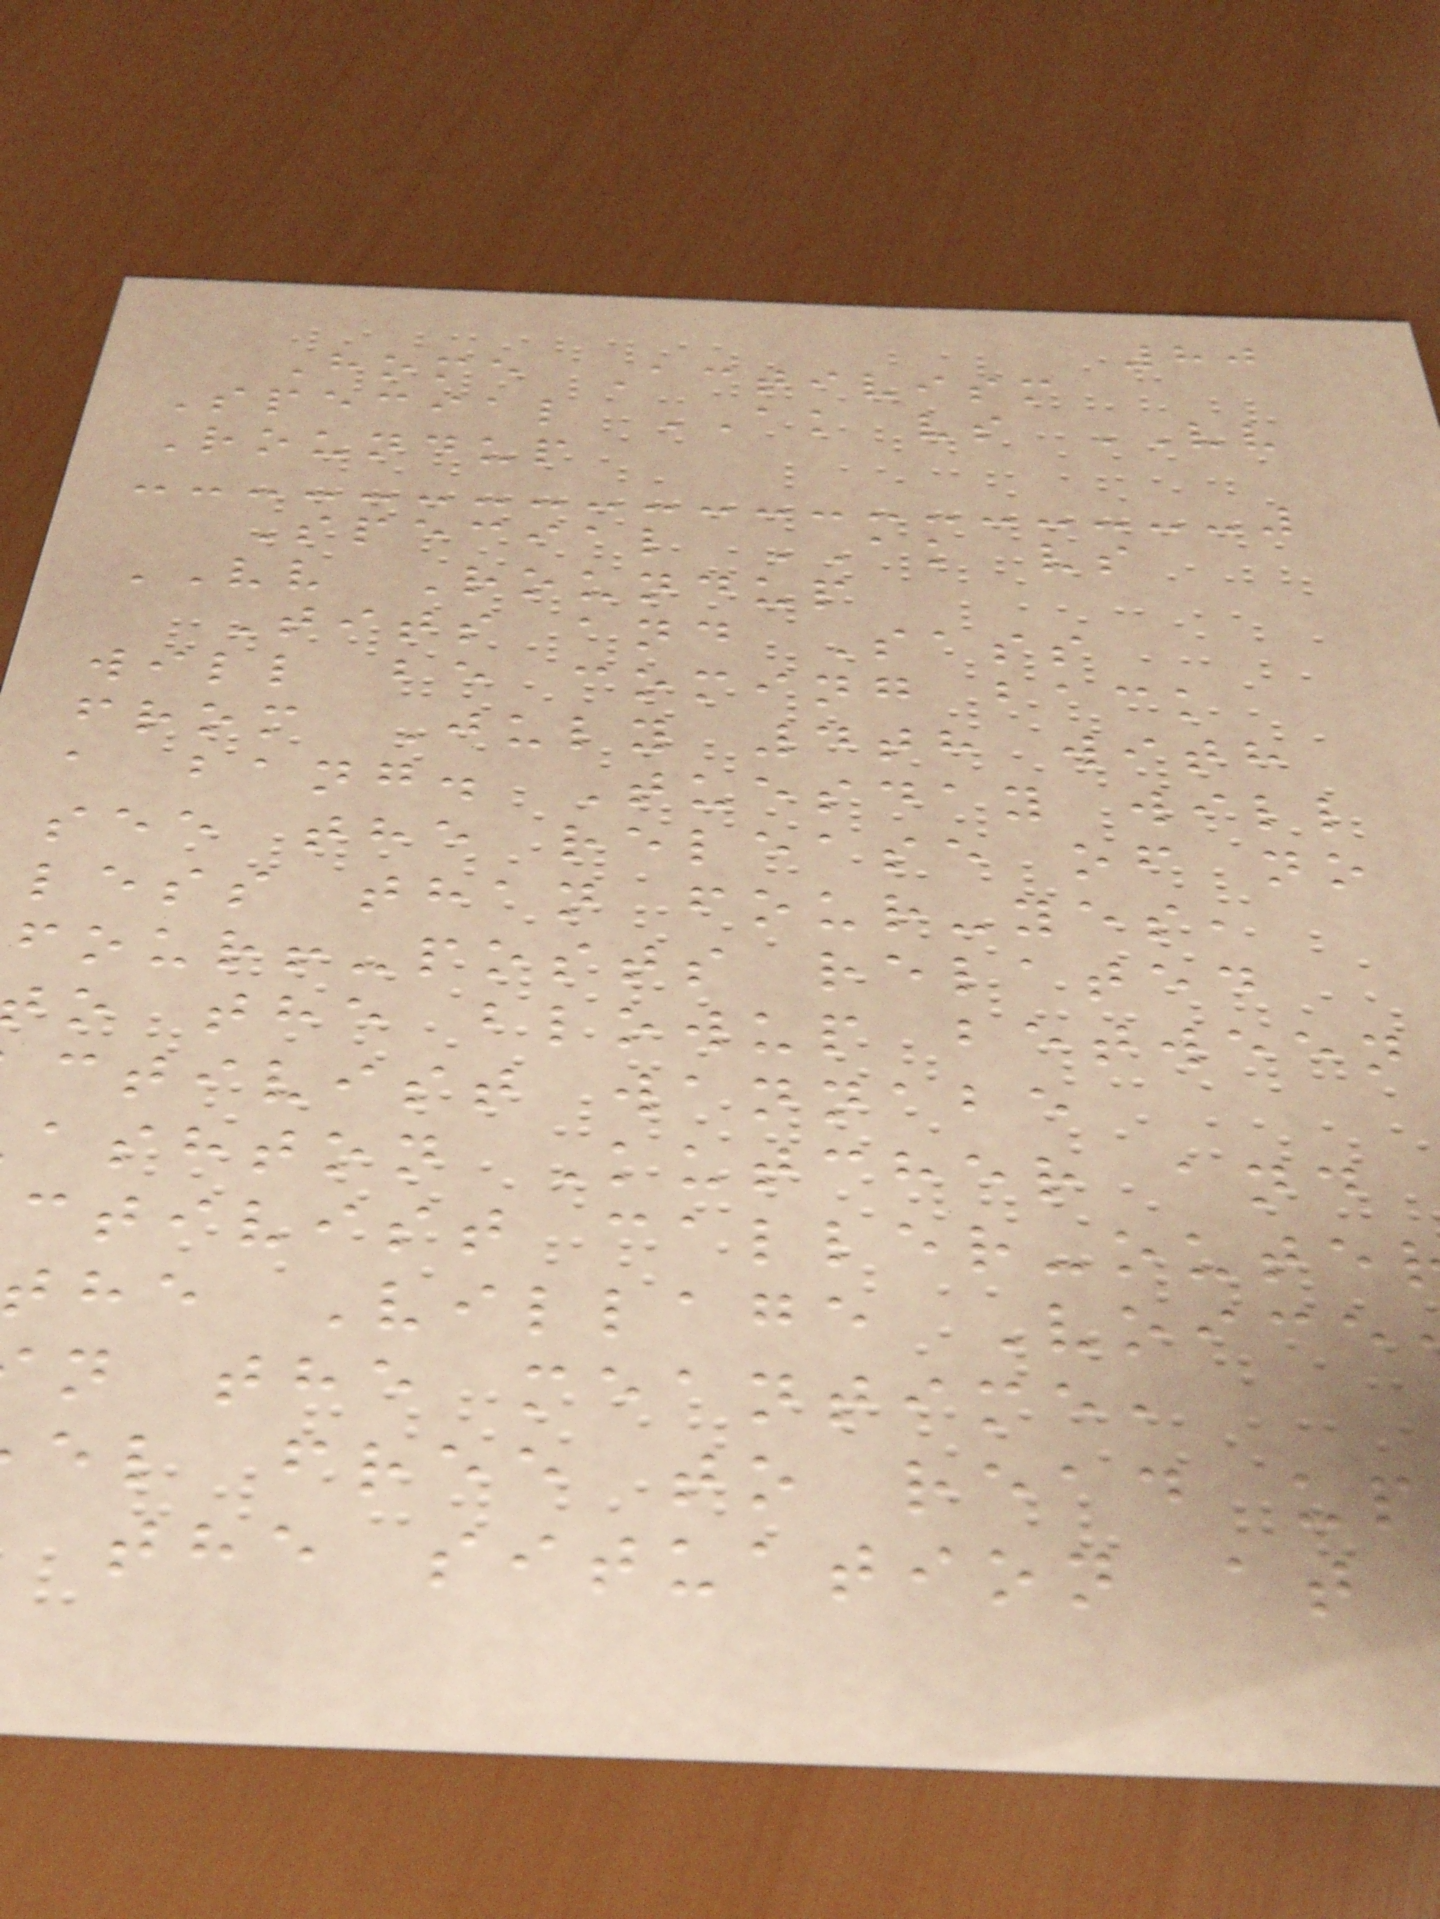80
Home Activism
Special AK vs VV
Roundup
Special AK vs
VV Roundup
Tits and Sass
will be coming back
from July 4th with
a bang. Tuesday will
see the release of no
less than four-yes,
four!-posts related
o the blowup between
ctivist wannabe
ashton Kutcher and
ctivist caller-oute
he Village Voice
n the meantime,
el free to read up
the situation at
